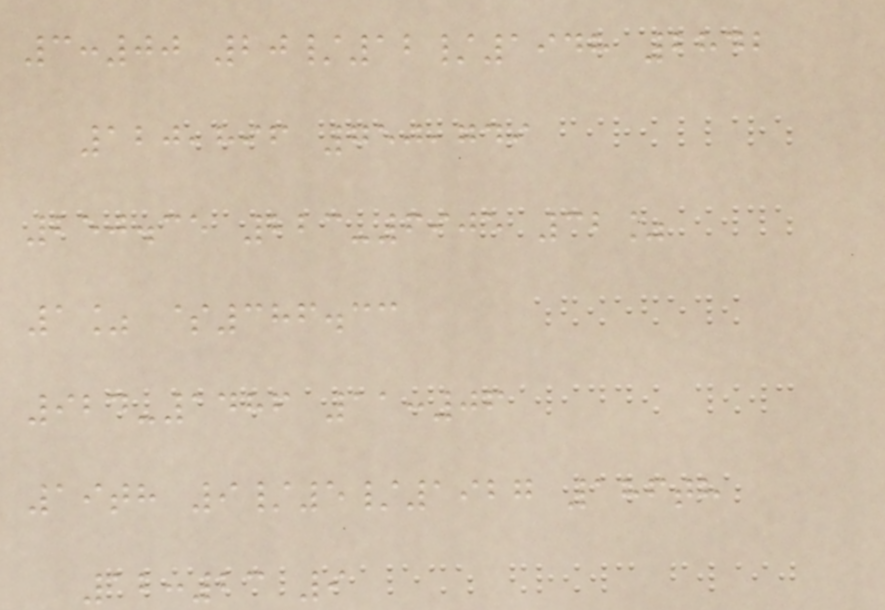3:00 20/12/1948 2842
120,896 750,749
250.35 223-6905 32%
1% $386.33
924-1486 11:06
19th 9/5/1927 186th
12:23 9
